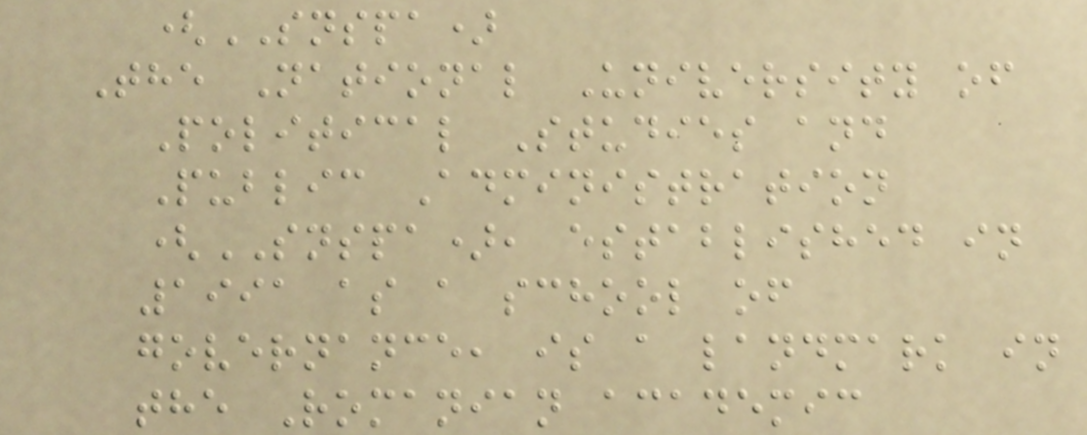(SNSPA)
The National University of
Political Studies and
Public Administration
(SNSPA), established in
1991 as a school of
governance, is a landmark in
the Romanian academic
